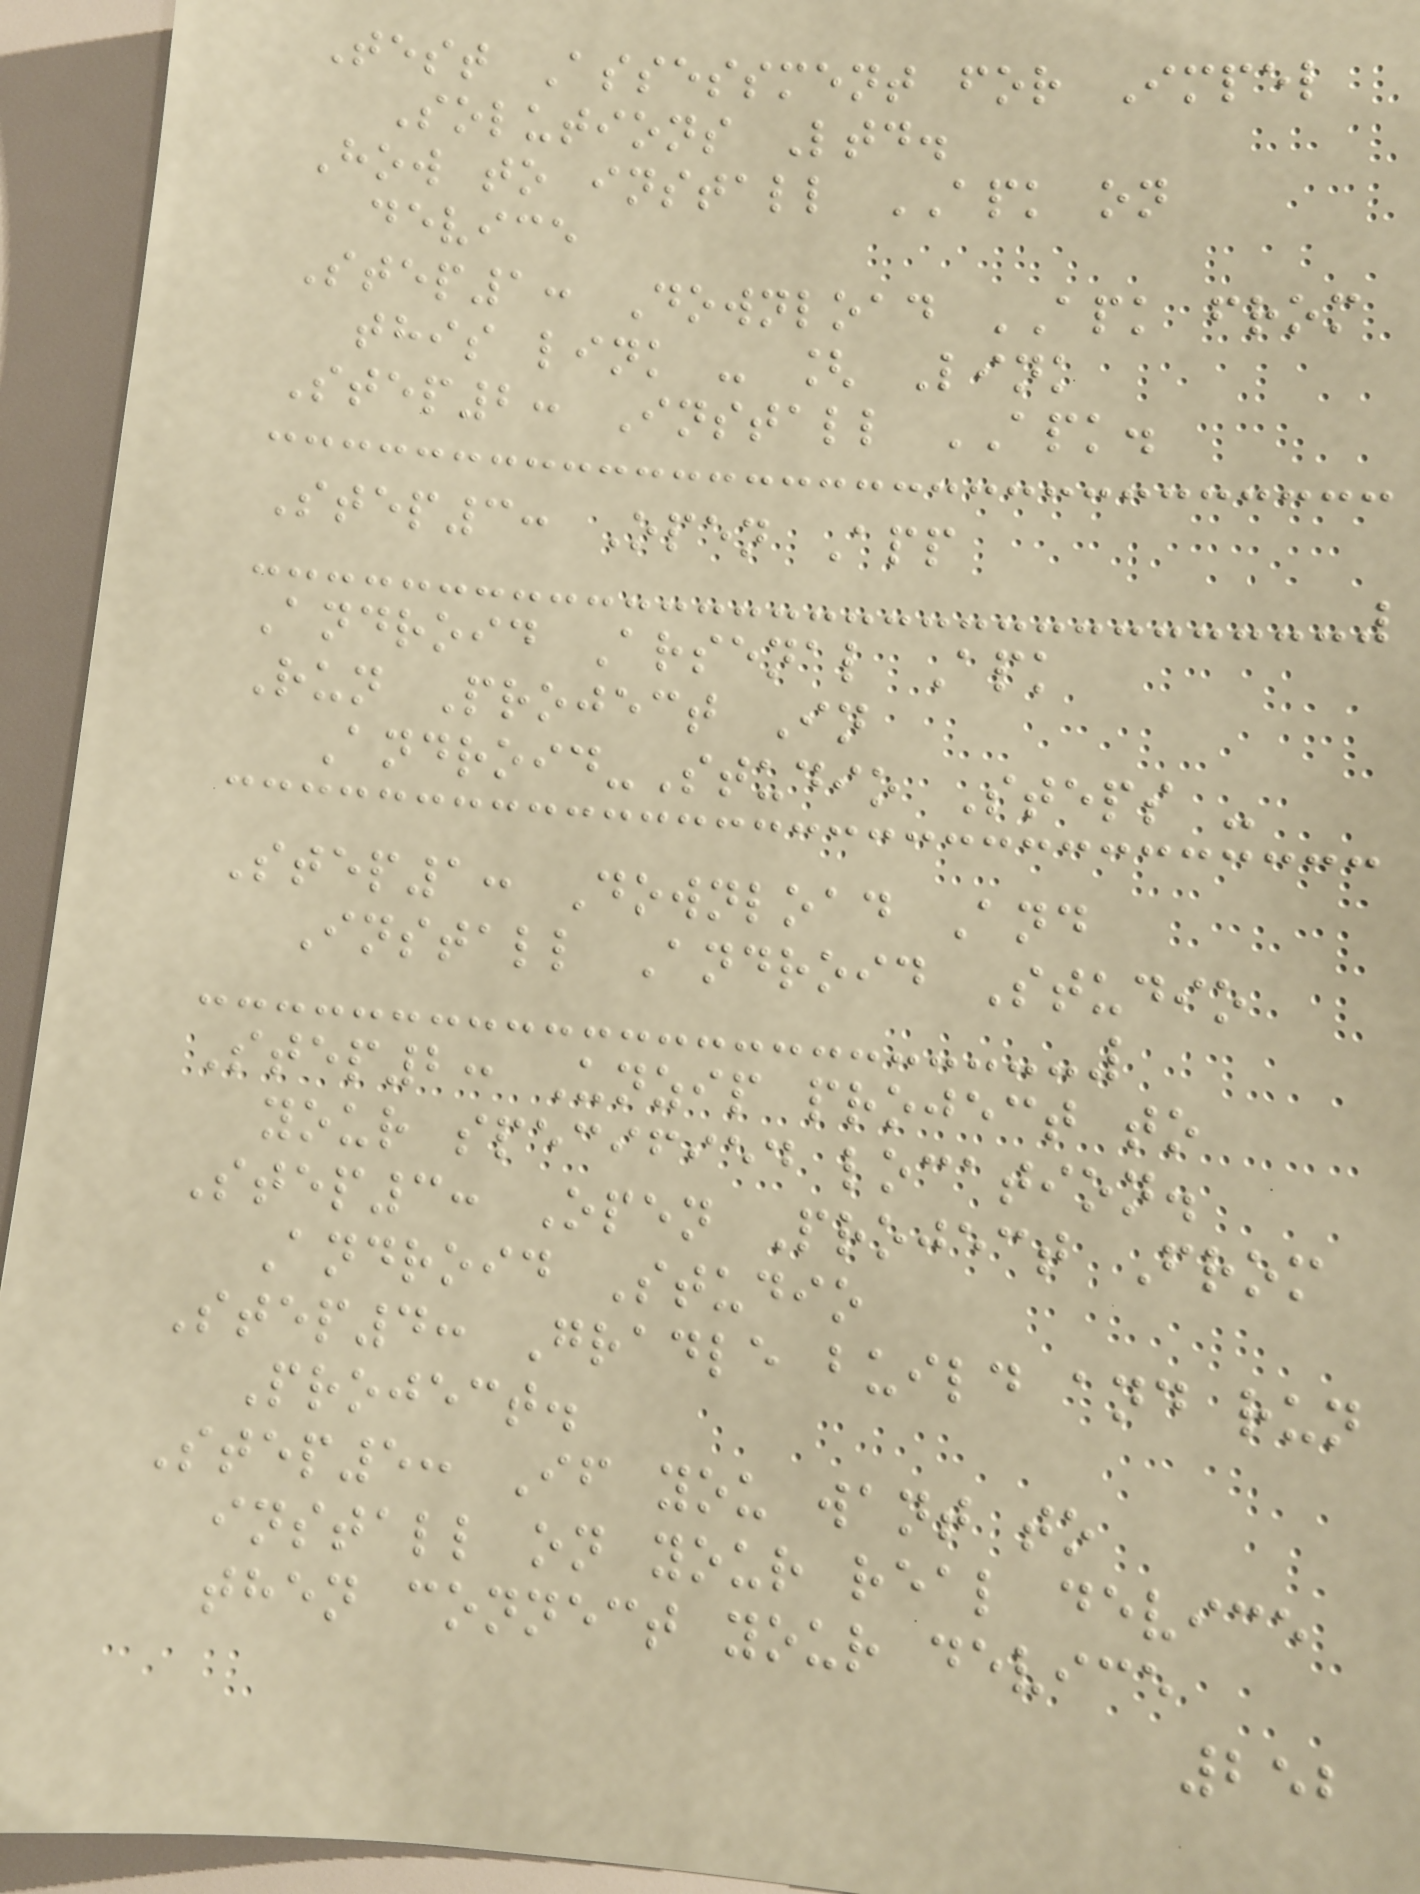Test Assessment for Impel
Solutions Ltd.
How to install APK on
device
Step1: Download APK from
this link - [ Link
Step2: Install APK.
Step3: Open App
Android Arsenal Apk
Run Project In
Android-Studio Steps -
Step1: Download And
Install Android Studio
Step2: Unzip project to
your specified location.
Step3: Open Project From
Android Studio
Step4: Gradle build and run
Project.
Step5: If you want to
install on your real device
then connect your device
252
